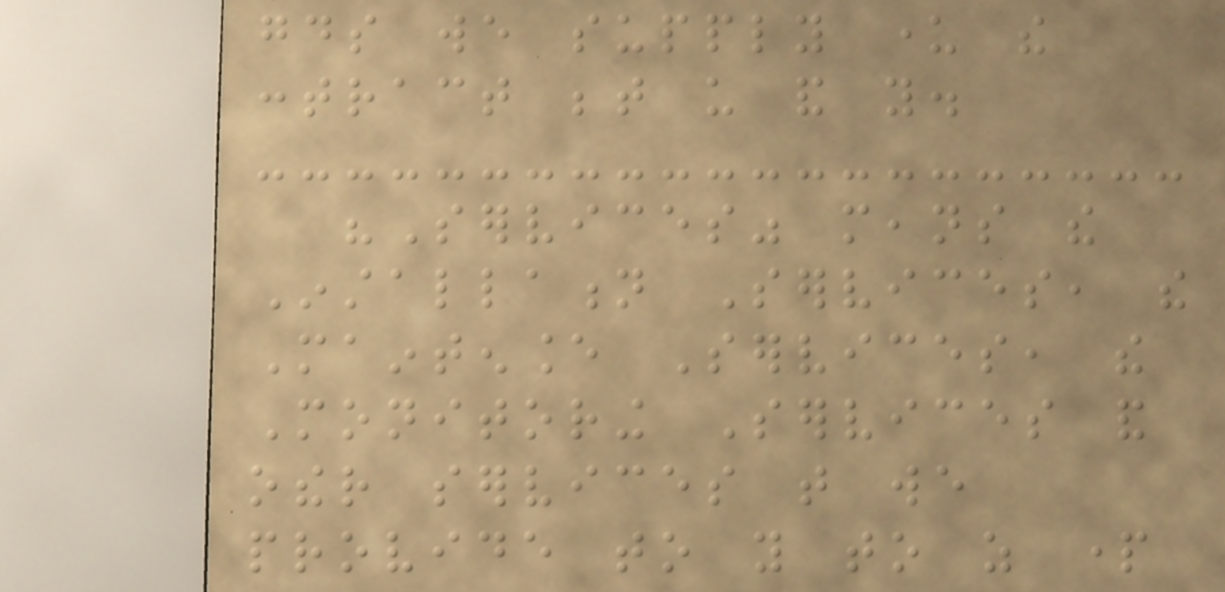goods we supply under the
contract between us and you.
"Services" means the
Installation Services, the
Maintenance Services, the
Monitoring Services and
other services that we
provide to you to as part
